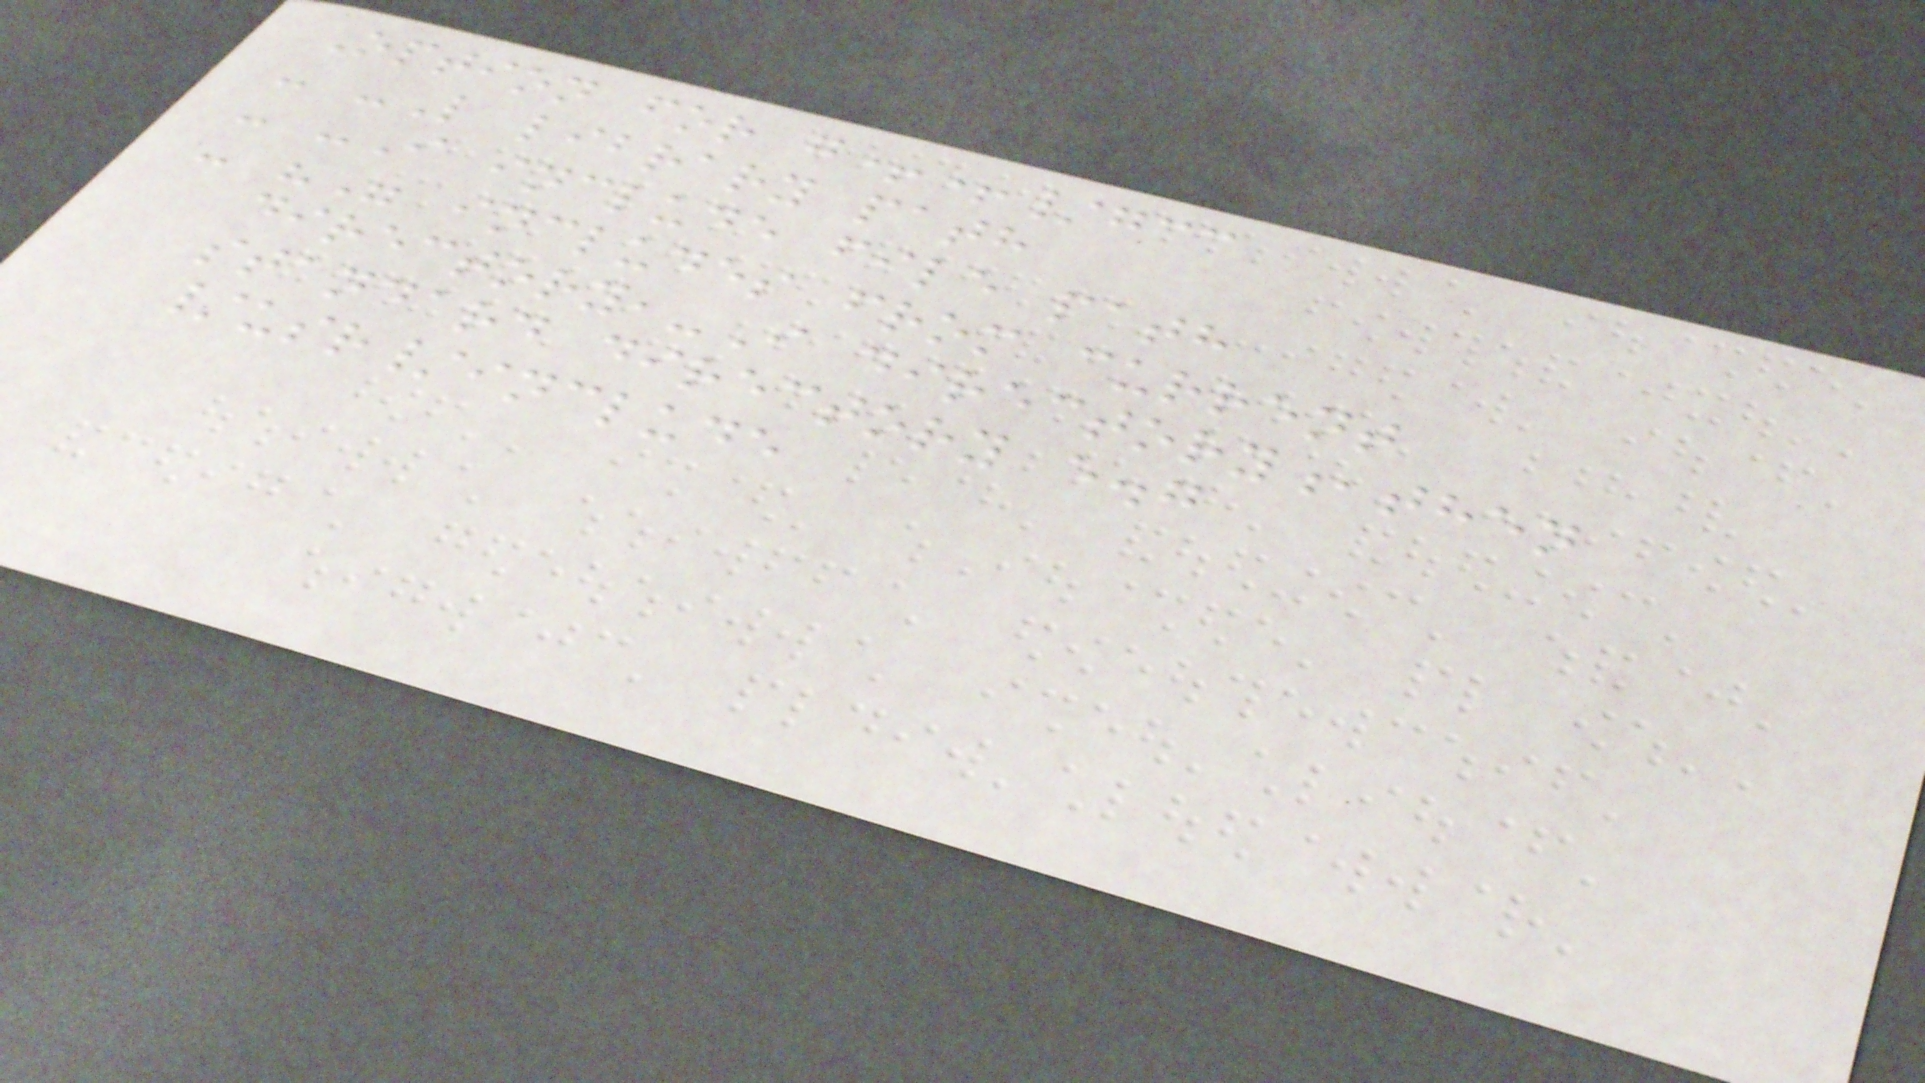Option for g++/gcc
- -L library path
- -I include file path
- "" includes from current
directory,-I directory,then
standard directory e.g
/usr/include
